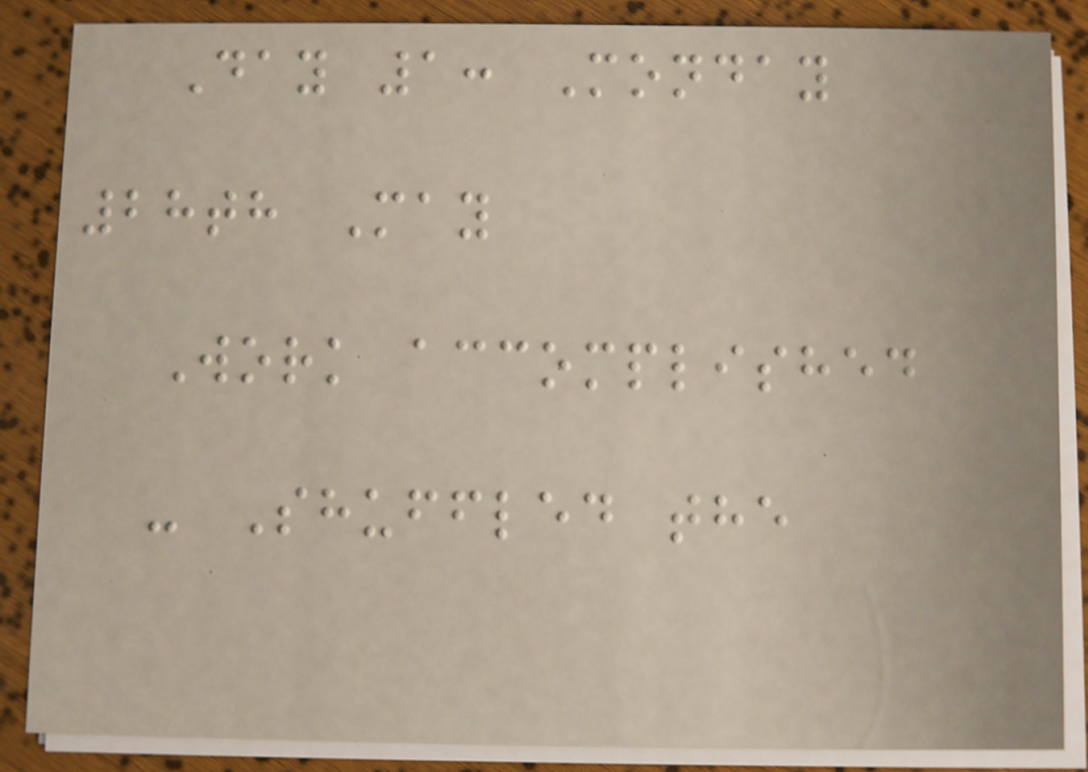Day 1: Monday
28th May
Work accomplished
- Shuffled the
